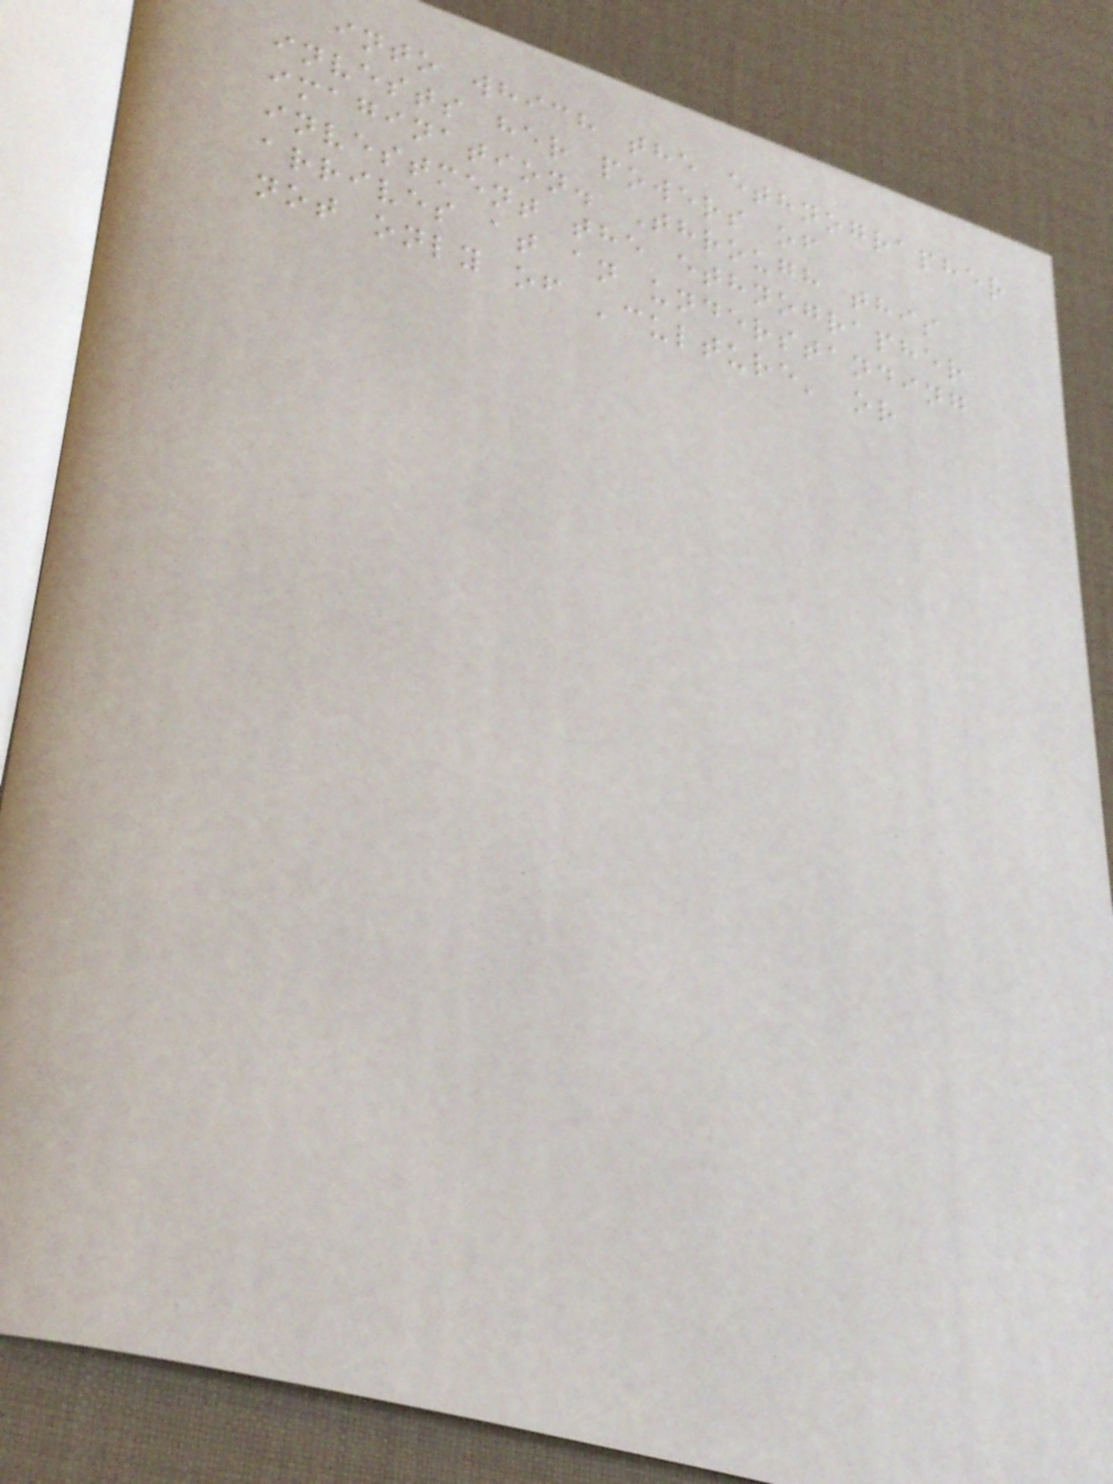into which the ethnographer
invests her powers of
imagination. Through this
investment the ethnographer
arrives at an understanding
not only of 'culture' or
